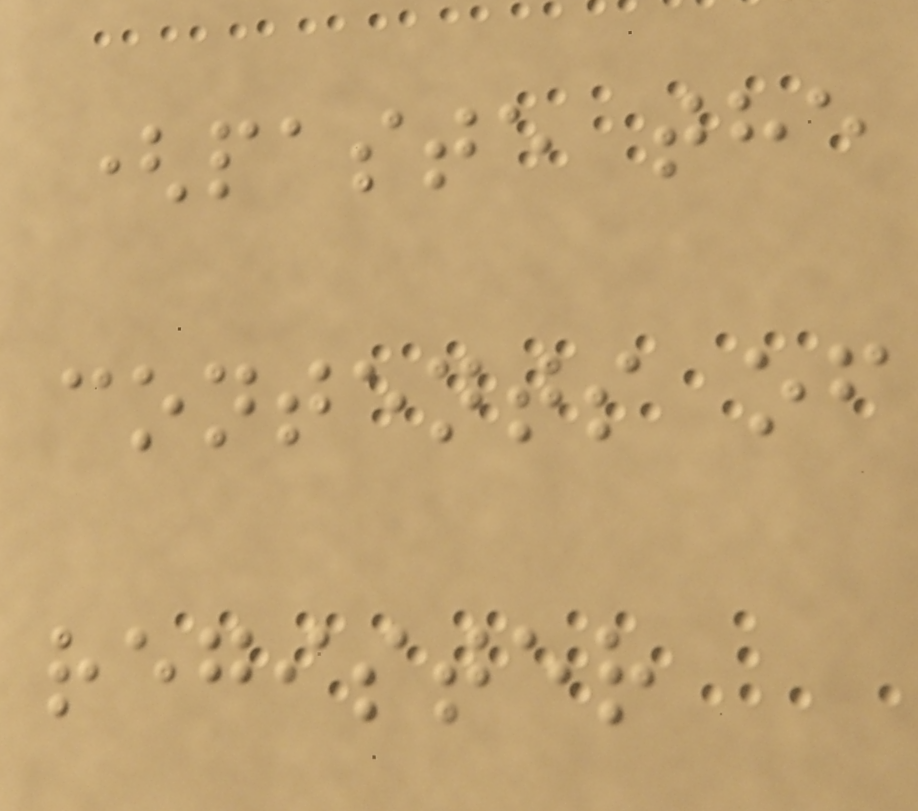(paste the
contents of
register
